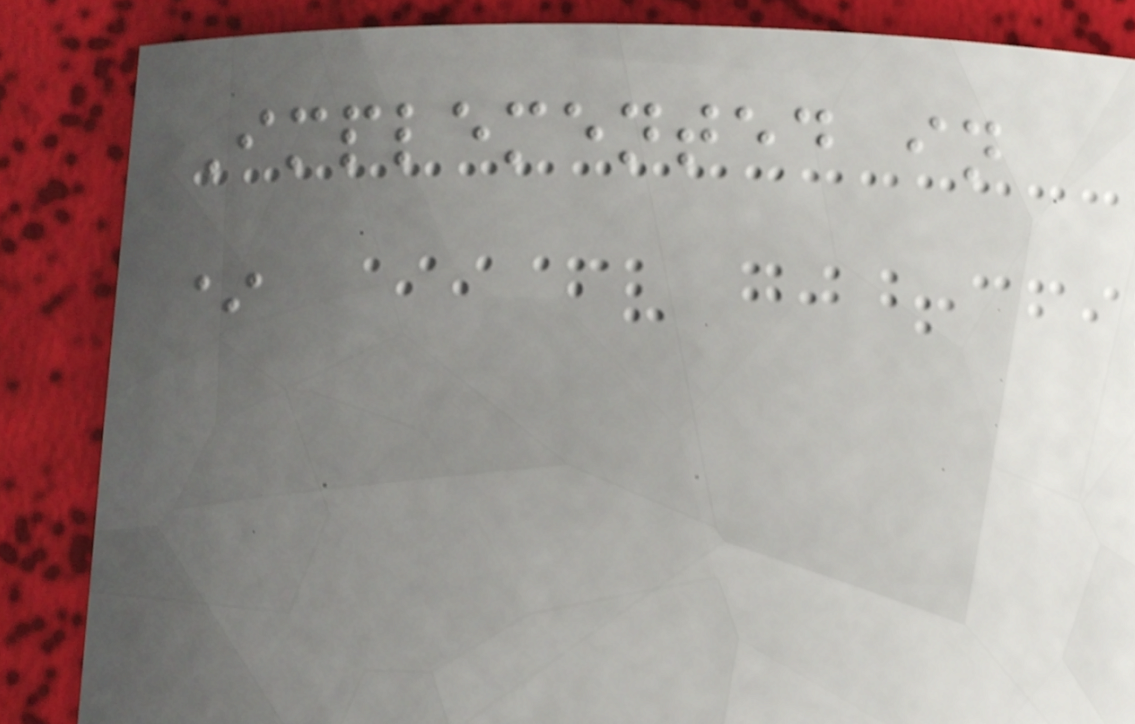Implemented in
*
